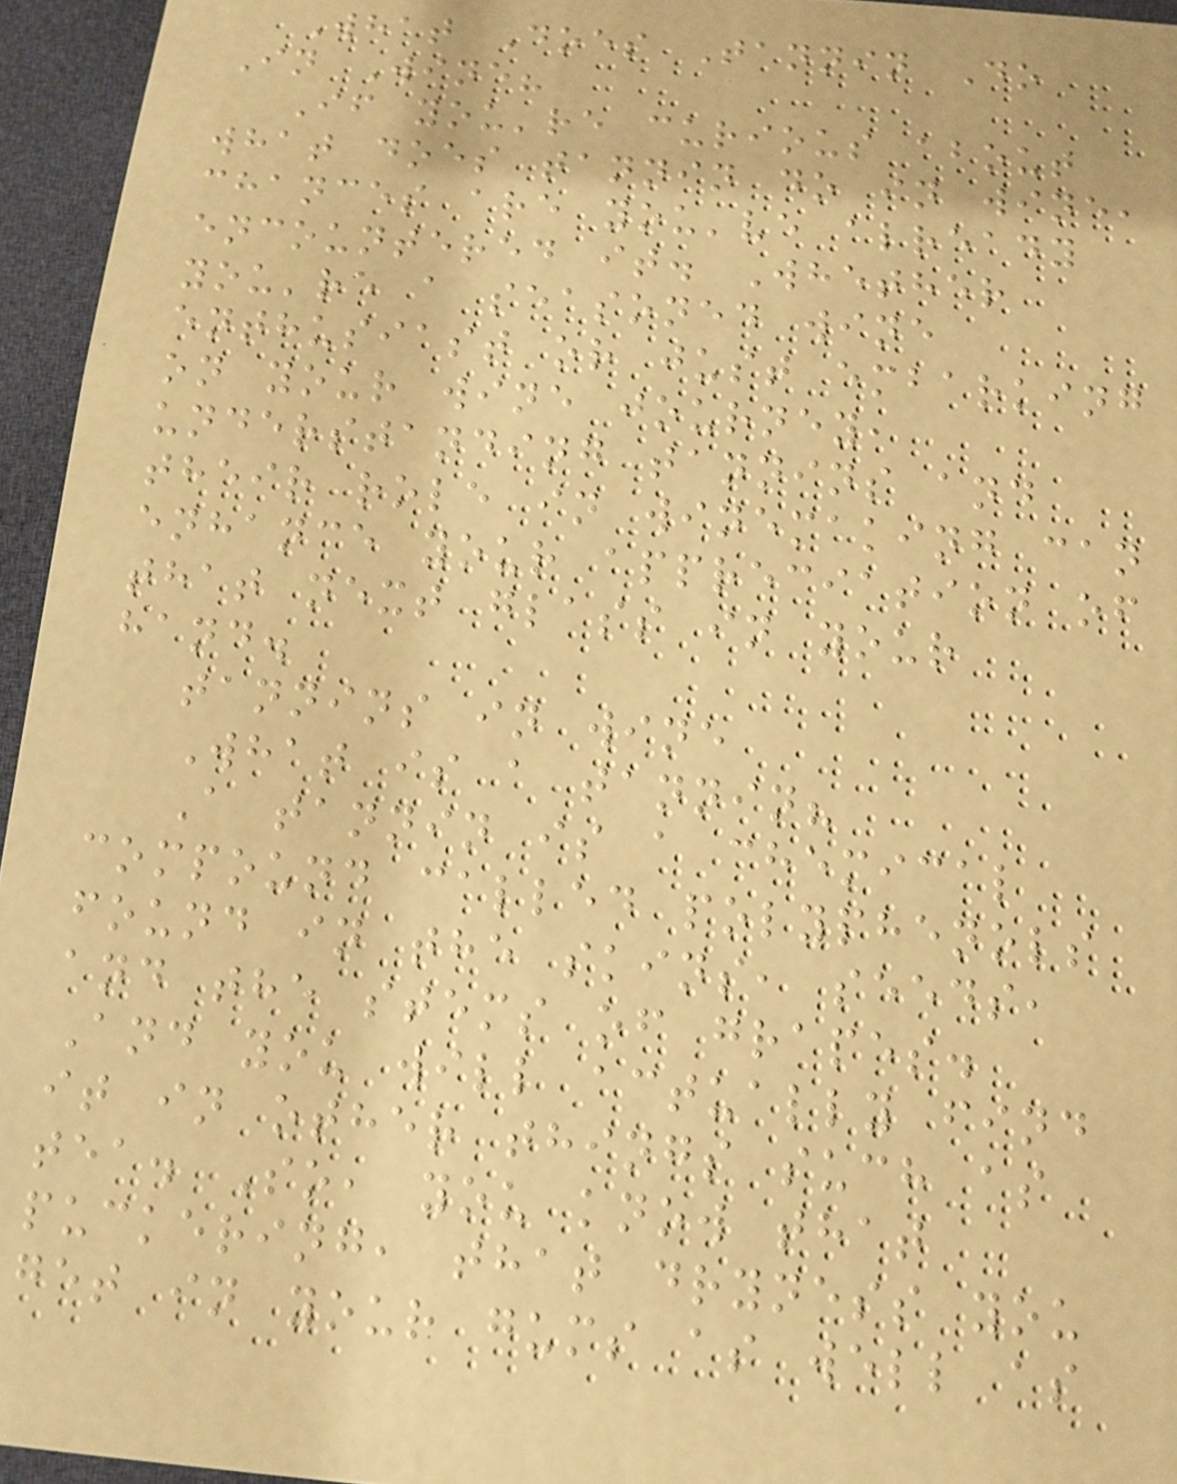What Does Tannin Do
In Wine?
If you're curious about
what does tannin do in wine,
chances are you've already
encountered it. Whether
you're a seasoned wine
enthusiast or just embarking
on your wine journey,
understanding tannins and
their role in winemaking can
enhance your appreciation of
that next glass in your
hand.
tannins in wine
What is a tannin?
A tannin is a chemical
compound called polyphenols
found in the skins, seeds,
and the stems of grapes.
And you will actually find
it in other things such as
tea. So, you know that
puckering, that dryness you
get in your gums as well as
